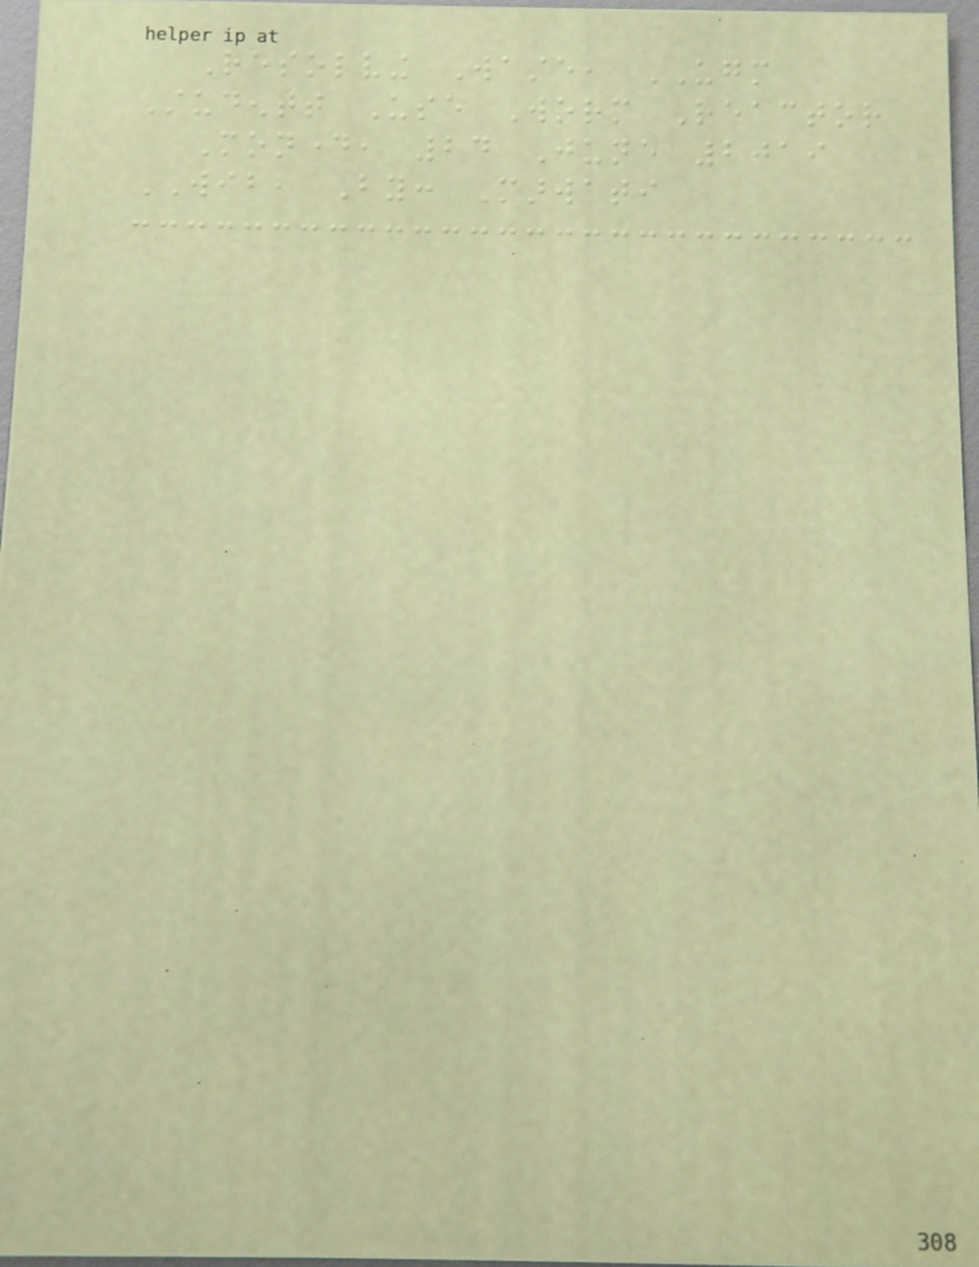Resolving Waste, UGM
Students Use Worm Reactor
Monday, 24 June 2019
WIB, By: Marwati
